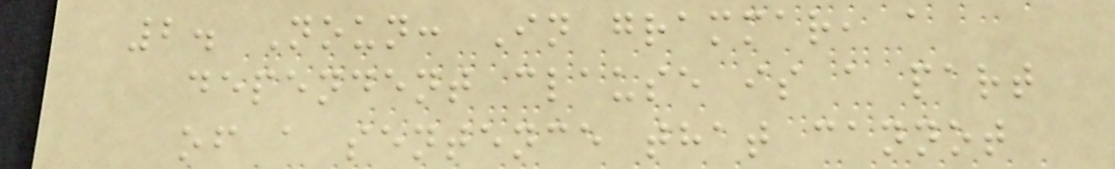2. Noun: In grammar, a
dependent clause is a part
of a sentence that cannot
